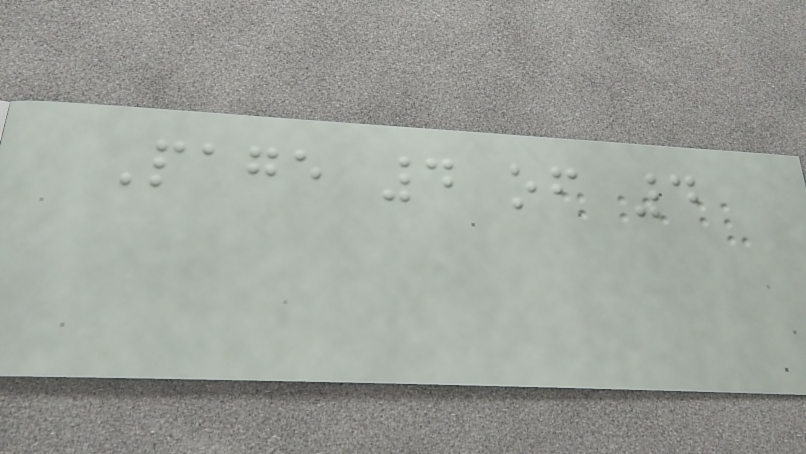Page 4 of 4
